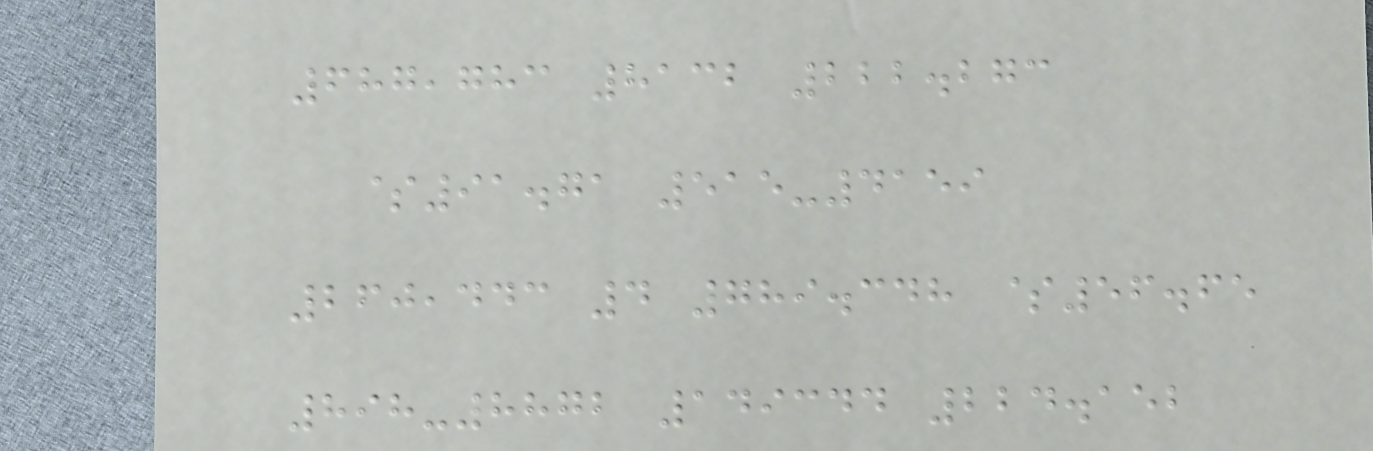687,783 8132 222.273
$91.71 515-4159
260,443 4 789.348 $56.65
898-8872 149344 224.152
